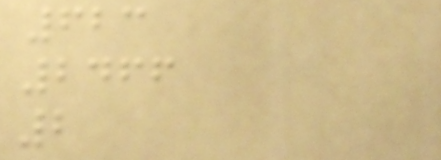623
2466
2
